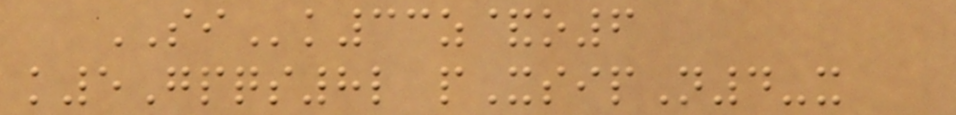SIk33z&o6
k5Gpqs8l pXsipN4-x
